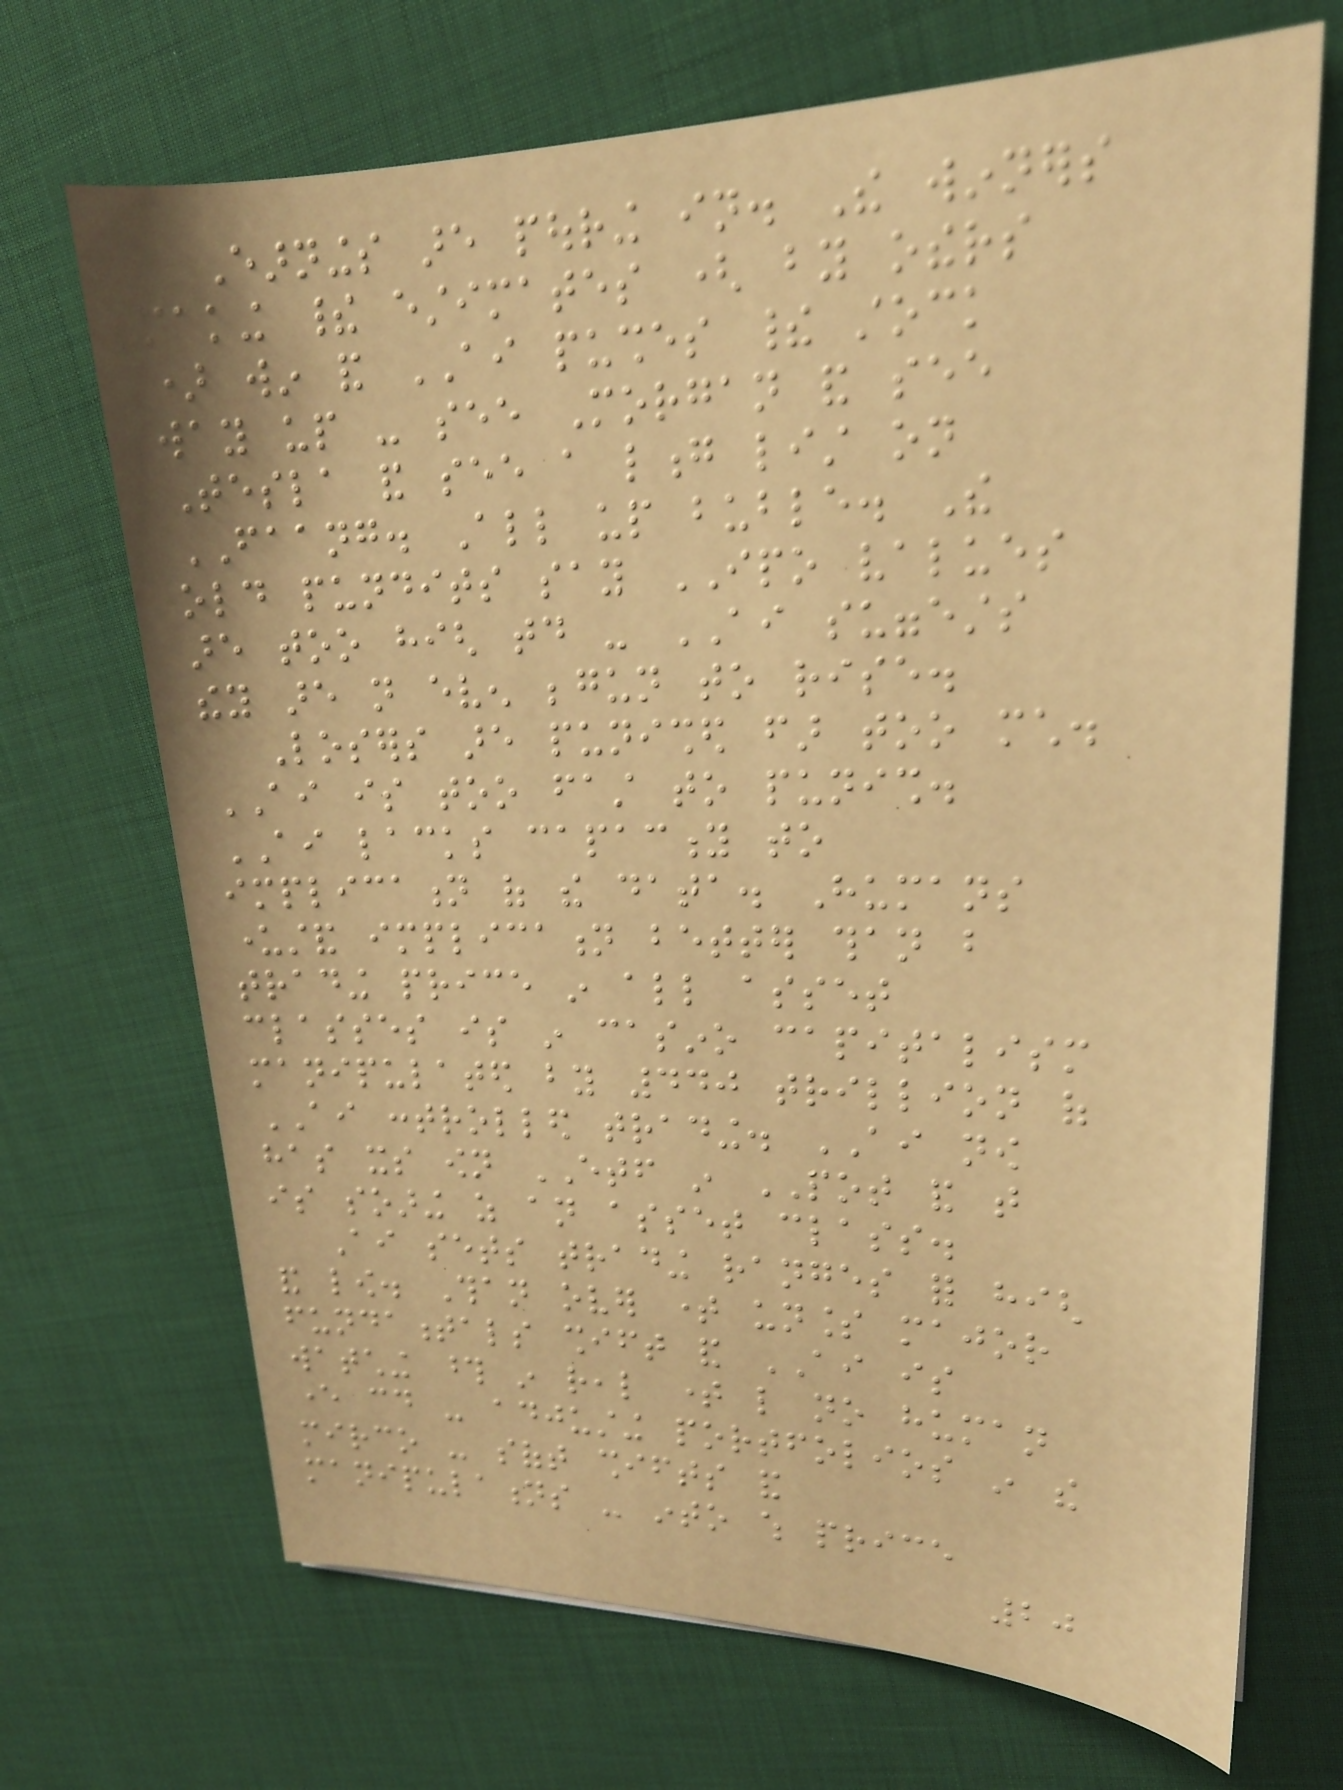Earnings are pouring in. The winners
making their estimates ( by others
) win and AI pushes their stock
way up - see Morgan and see
Tesla and see a long list on
FAANG. All up buble. The
old pundits say IPO values
are too high today - AI suggests
they are not even begun to rise.
Losers are punished far too much.
AI is too fast to punish.
AI lacks capacity to
implication of the data. Humans
understand implication better than but
trading price in all asset
classes is in casino capitalism
manipulated by 440 trillion of
AI controlled trading. AI now
has its own ETF in POT and that
is soaring as an asset class.
Ai sets trading ranges for high
and low. Than over time unless major
fundamentals shift and AI is
watching those in real time like no human
ever could - adjusting portfolios in the
mirco - soft shifts and
manipulations - into which price
20
